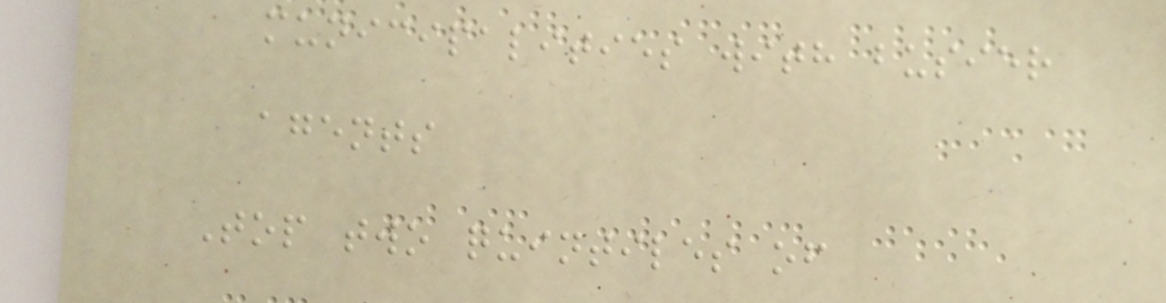municipalities with busier
agents
Top two quintiles of
